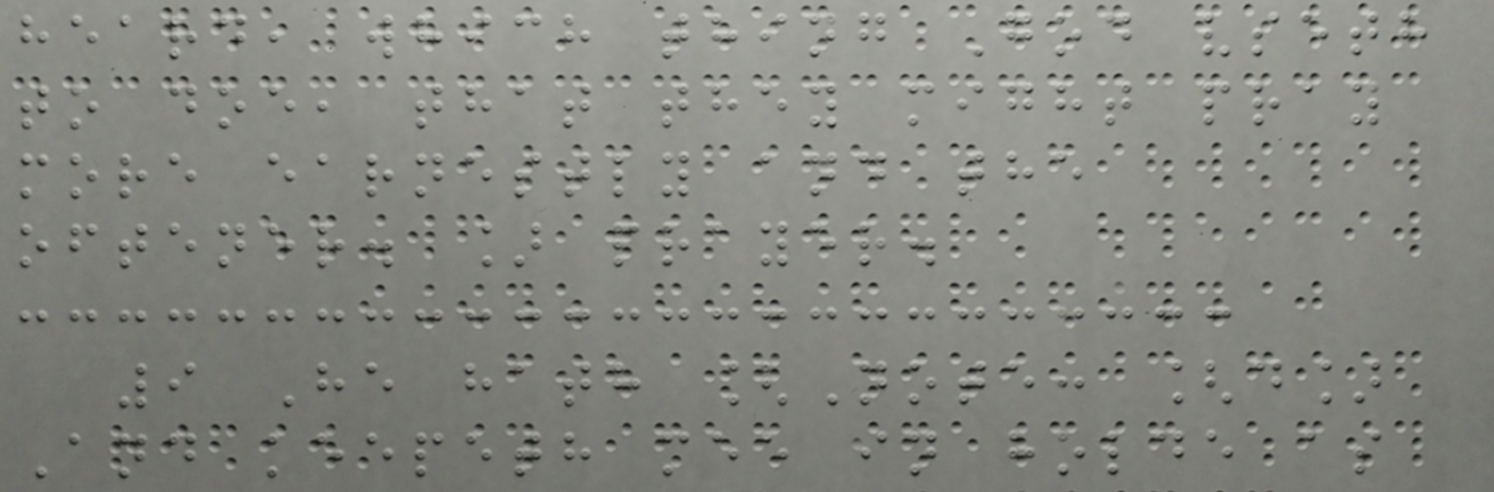heard, which thing God vseth
to doe, that they might pray
more earnestly and the
oftener. ] prayer.
9 He hath [Note: [d]
And keepeth mee in holde as
